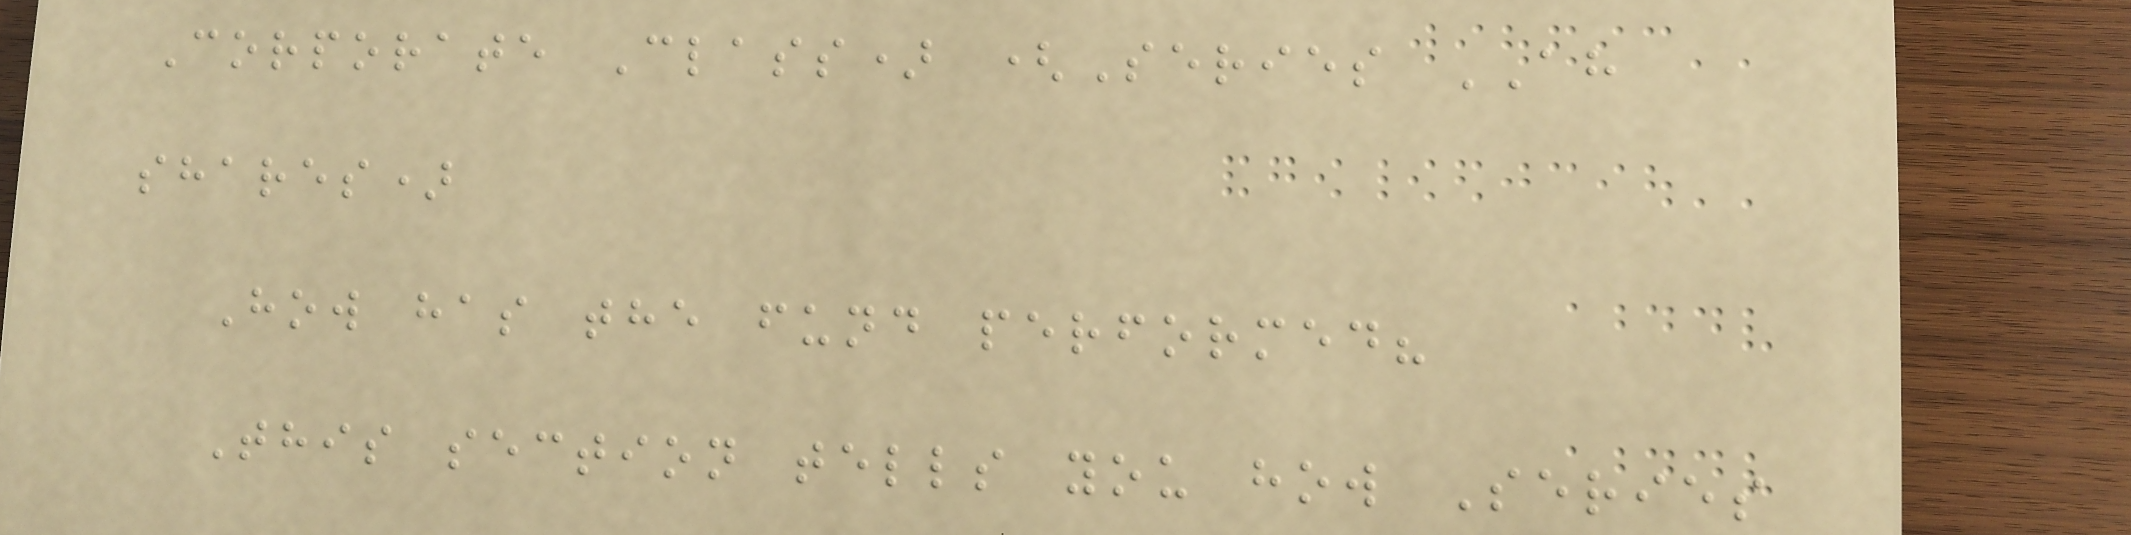Corporate Class) (Series AH
shares)
How has the fund performed?
This section tells you how Series
